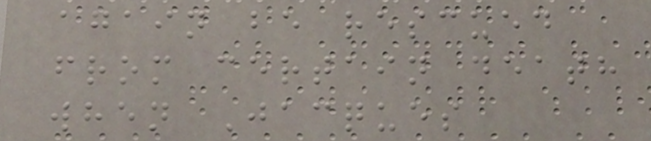again be rescued
from certain death
when Jacques
